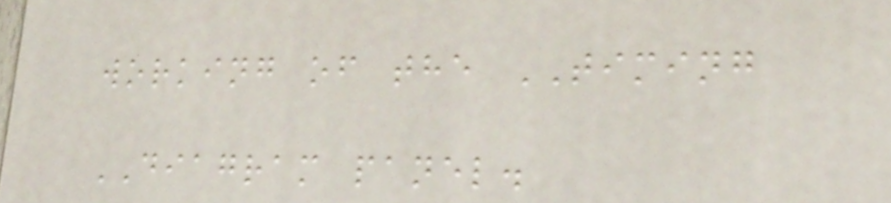working of the TIMING
DIAGRAM panel.
